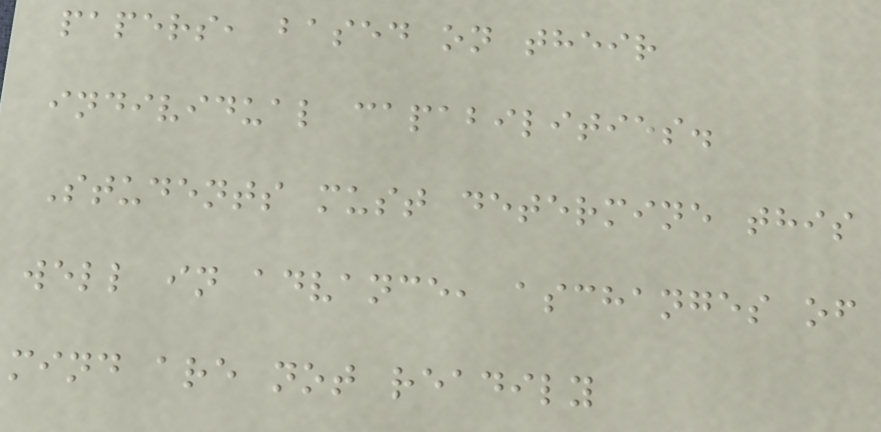papers, based on their
individual capabilities.
Students must determine this
well in advance, aschanges of
mind are not readily
